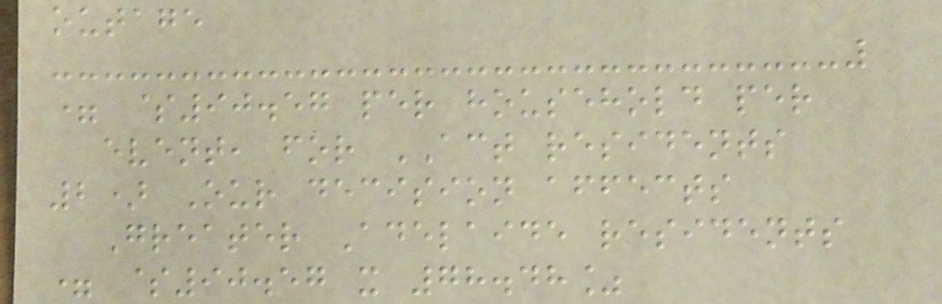outage
= $90.57 per household per
event, for ACT residents
2) Our decision affects
Greater Adelaide residents
= $90.57 x 78.48%
